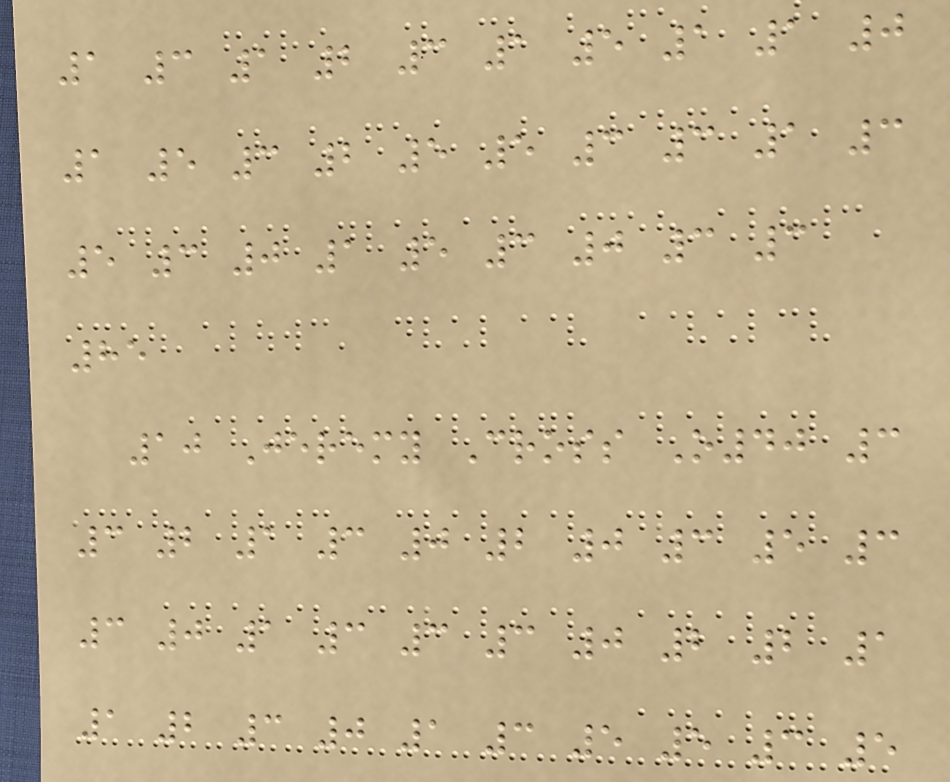1 3 1 2 3 1 5 1 1 0
1 5 3 2 5 5 3 3 1 3
5 3 0 1 5 3 0 3 3
85
10 Jeremy Cross O40 3
3 2 1 3 0 2 0 3 5 3
3 0 1 3 3 3 0 2 2 1
1 2 3 0 1 3 5 5 3 5
